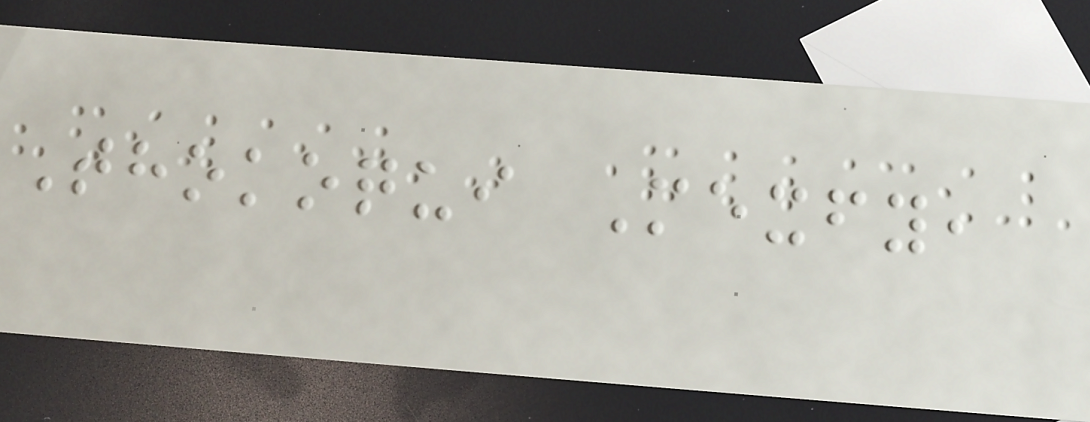Thokoqui Mexfy,
